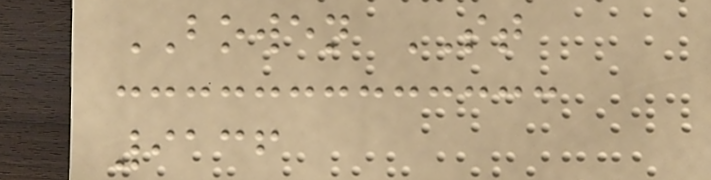BOWEN ST
9136
